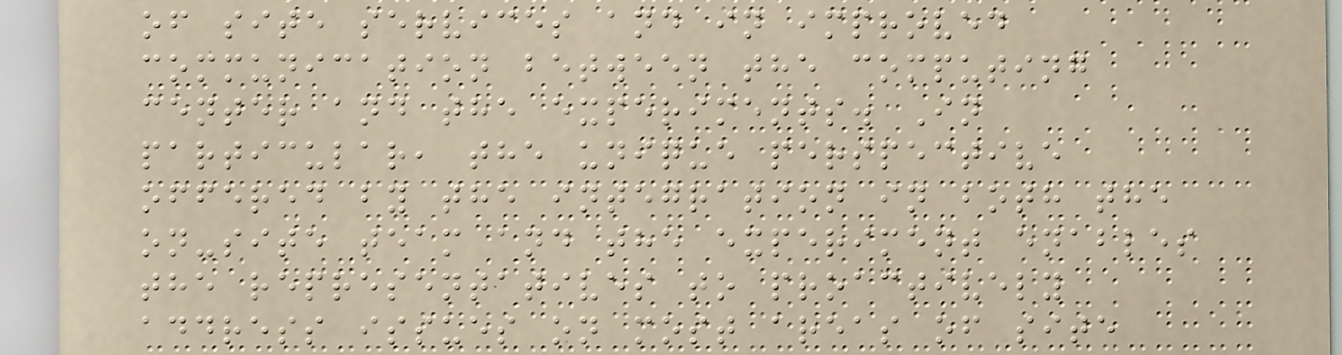of site services and in improved
communication between the computing
center and the experiments. In
particular, the unique perspective
offered by the integration in both the
on-site team and the experiment enables
the representatives to proactively
address issues on most areas of site
